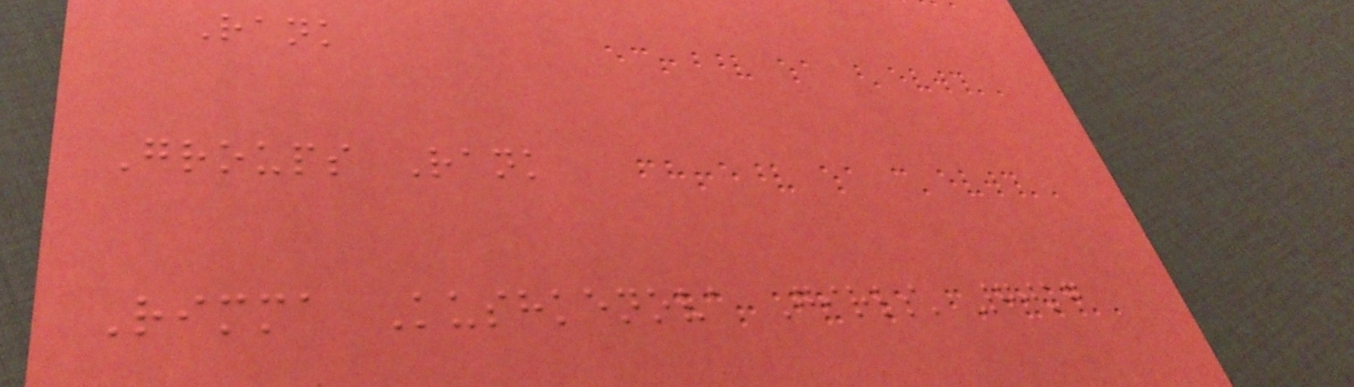Rank
Groups Rank
Rimma Kushkenova Girls' 70kg
